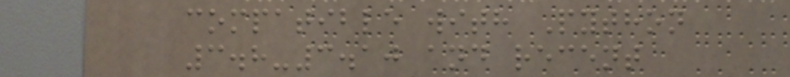compatible with Python
3.8-3.10 and recent
